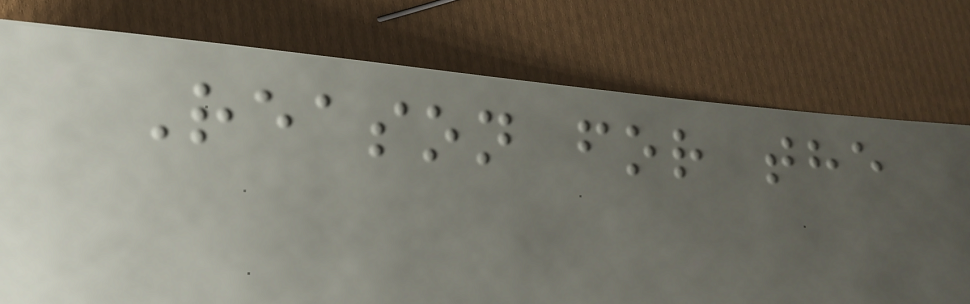Reason for the
